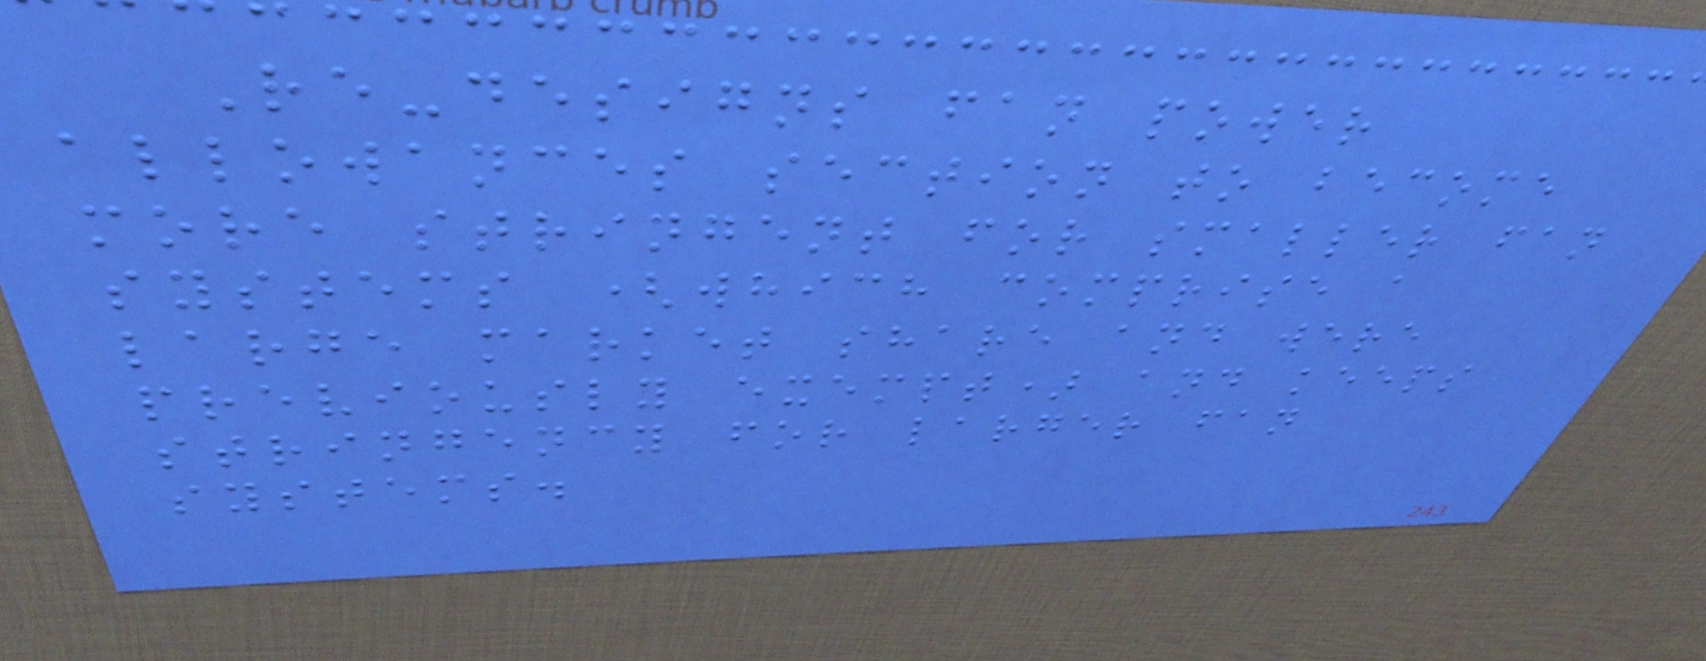Re-designs fan power
allowances section to become
more stringent for smaller fan
systems (which comprise a
large market share and were
previously exempt) and keeps
stringency for larger fan
systems.
